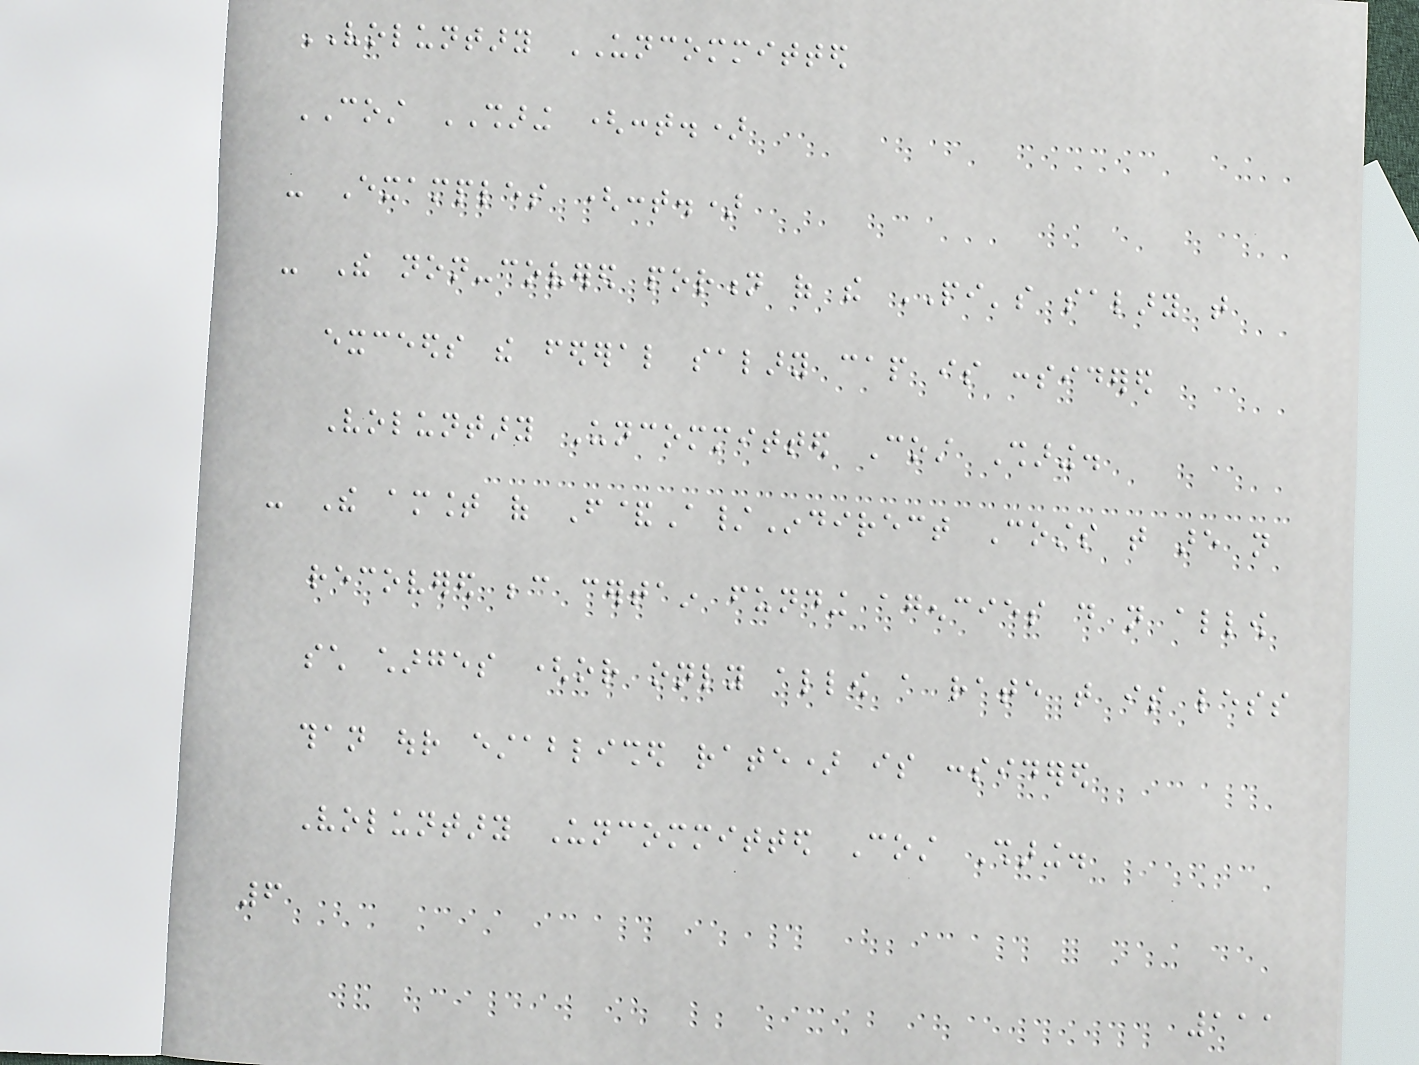VOLUNTARY UNCOMMITTED
COST SHARING (cont.)
- Examples (cont.)
- The non-covered portion of the PI's salary that
exceeds the federal salary cap is considered
Voluntary Uncommitted Cost Sharing.
- The amount of F&A/Indirect Costs that are not
recovered because certain funding agencies do not allow
such charges (or only allow a rate that is less
than our established rate) is considered
Voluntary Uncommitted Cost Sharing.
6
111
